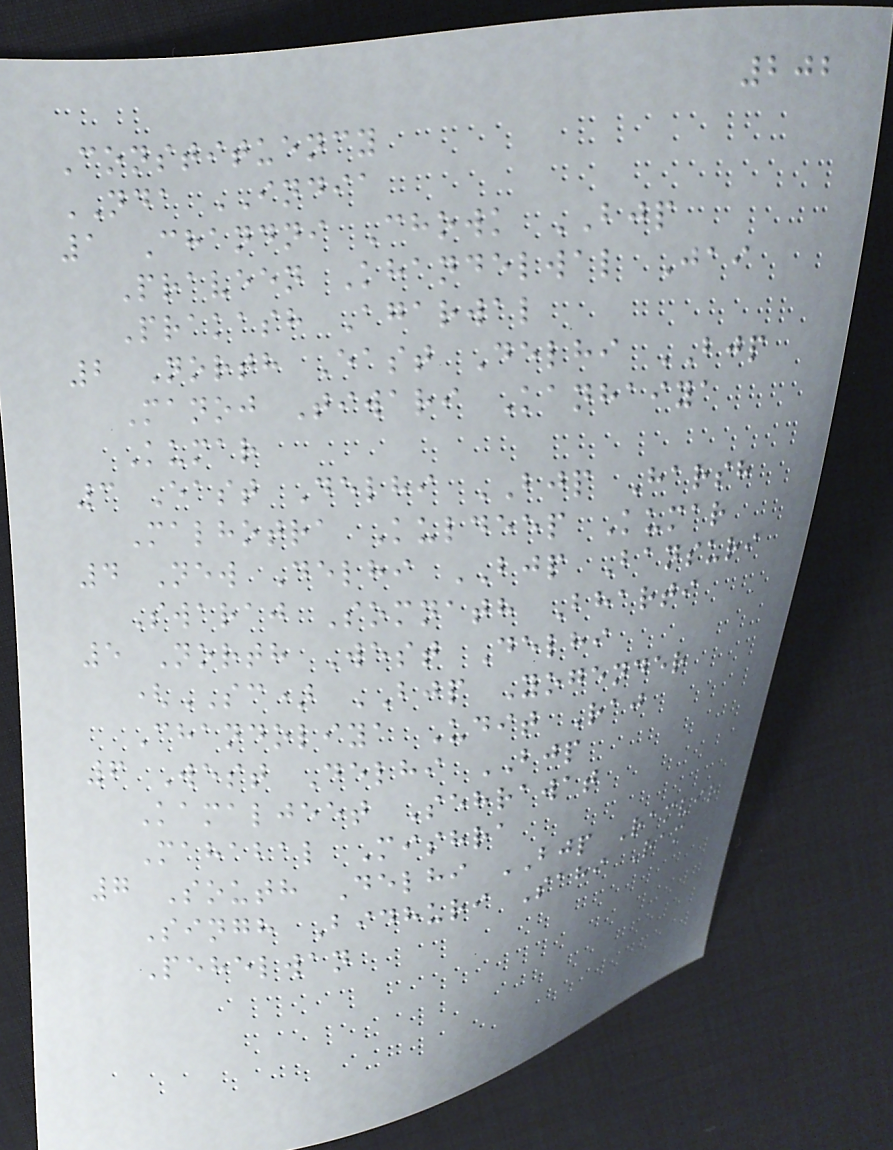202
Constituency
NDA INDIA
1 Chandni Chowk BJP
Praveen Khandelwal Jai
Prakash Agarwal
2 North East Delhi BJP
Manoj Tiwari Kanhaiya
Kumar
3 East Delhi BJP Harsh
Malhotra Kuldeep Kumar
4 New Delhi BJP Bansuri
Swaraj Somnath Bharti
5 North West Delhi
(SC) BJP Yogender
Chandoliya Udit Raj
6 West Delhi BJP
Kamaljeet Sehrawat
Mahabal Mishra
7 South Delhi BJP Ramvir
Singh Bidhuri Sahi Ram
Pehelwan
